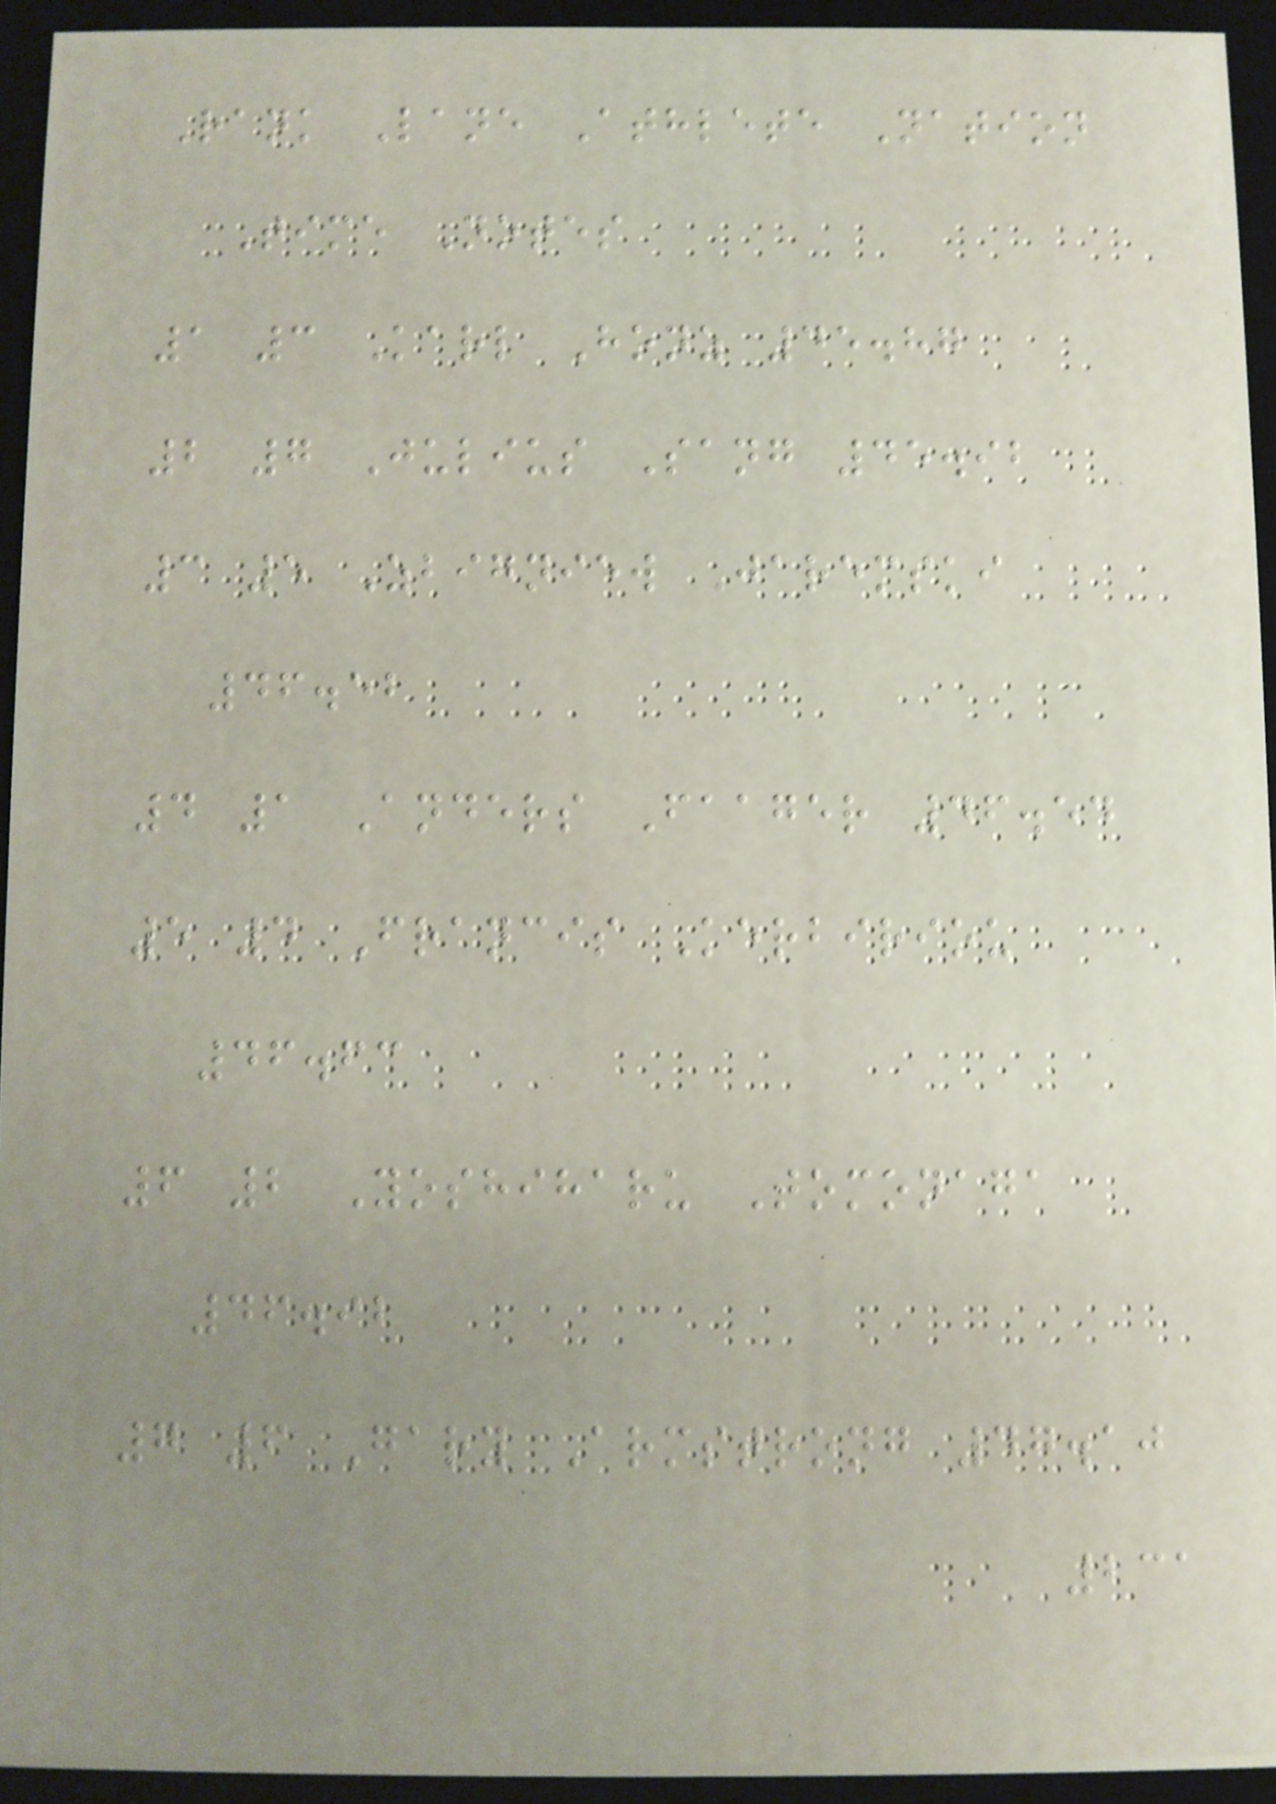Rank Lane Athlete Nation
Time Notes
1 3 Karl Honz 45.87
2 7 Julius Sang 45.92
3 5 Zbigniew Jaremski
46.52
4 1 Anders Faager 46.54
5 4 Francis Kerbiriou
46.63
6 2 Yoshiharu Tomonaga
46.92
7 6 Gary Armstrong 47.10
231
